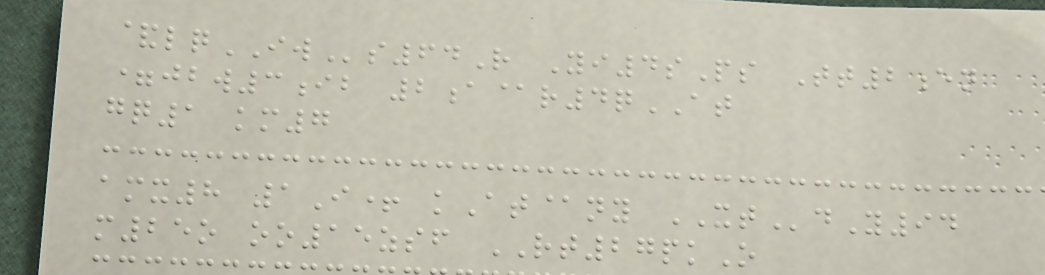&lqIWs64R Yi4sPs Tt2en
=jbw3ib 2a@r4qAT
gq1 km7
amx8 1I+ kAt@ny XTdY94
m25o oo15zsf RT27pkO
